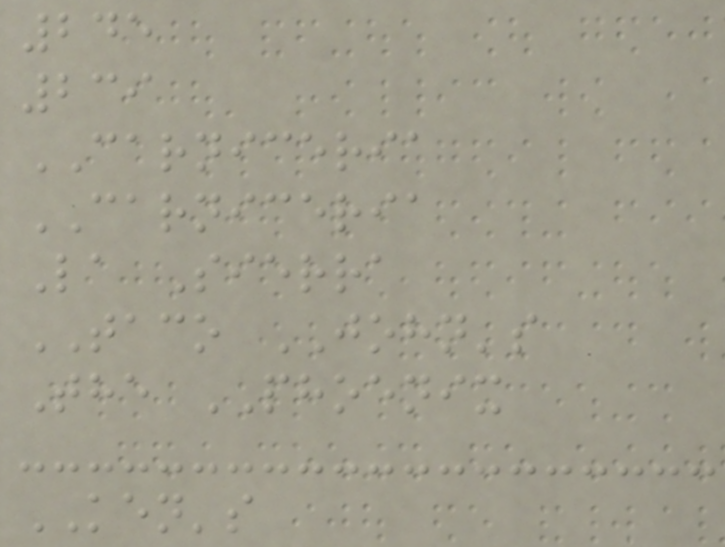245
239
CARNICERIA
CARNICERIA
La Sierra
TACO JOHN's
The PHOENIX
KEN's
